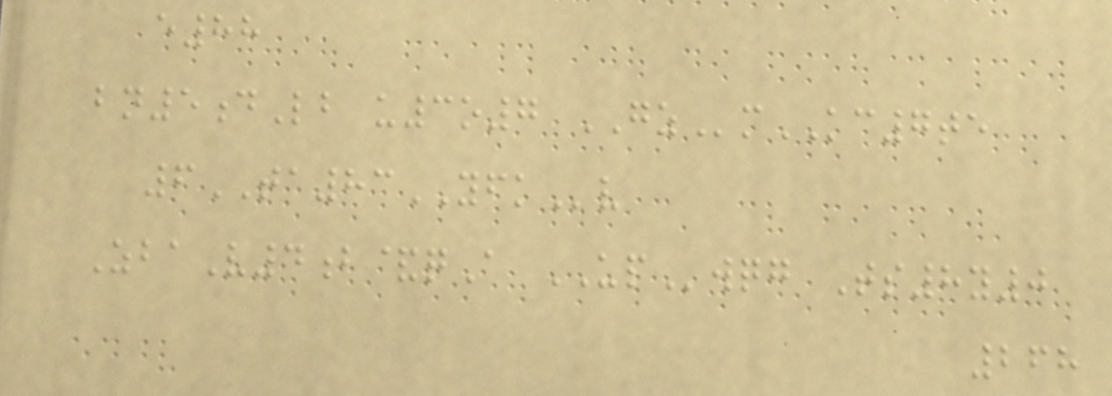e88
bn5dLb u3o7 GZmKC7te
6TA83YFKv
ZbaV4b&qA UPwqg Ts8y0
268
